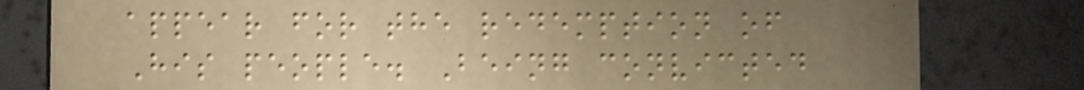appear for the redemption of
His people. Being convicted
